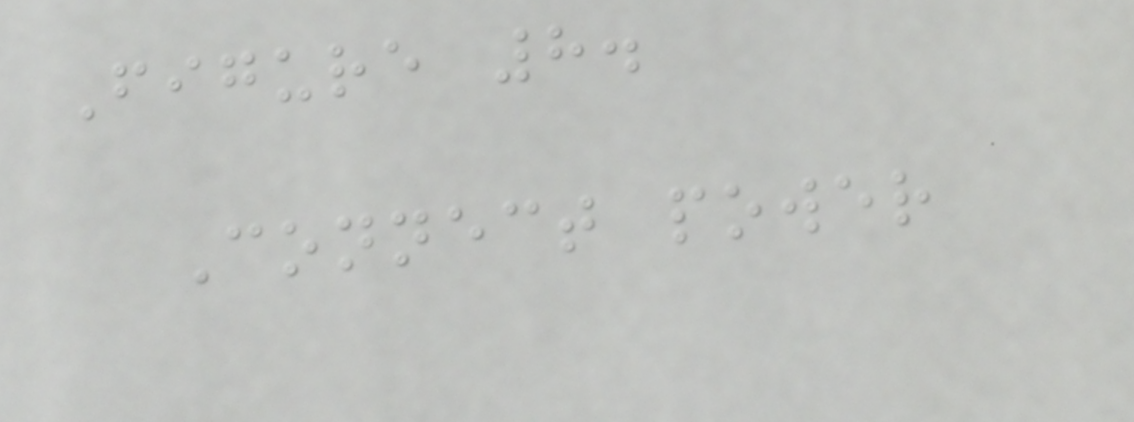Figure 8.
Connect power
